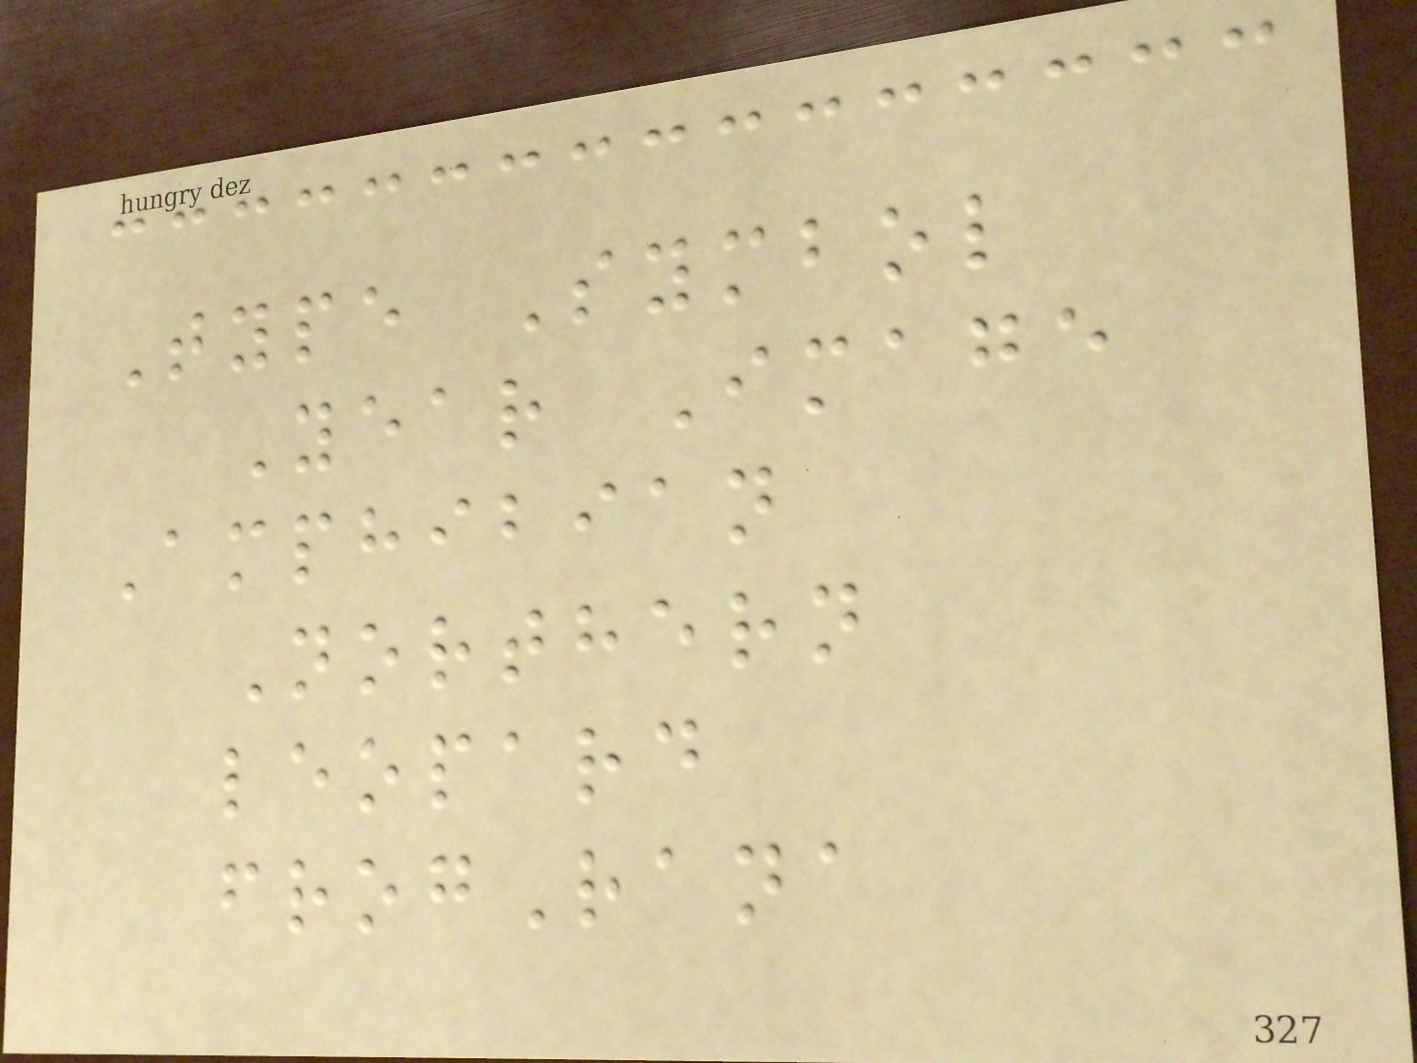Type Symbol
Year Image
Amphibian
Northern
leopard
frogRana
